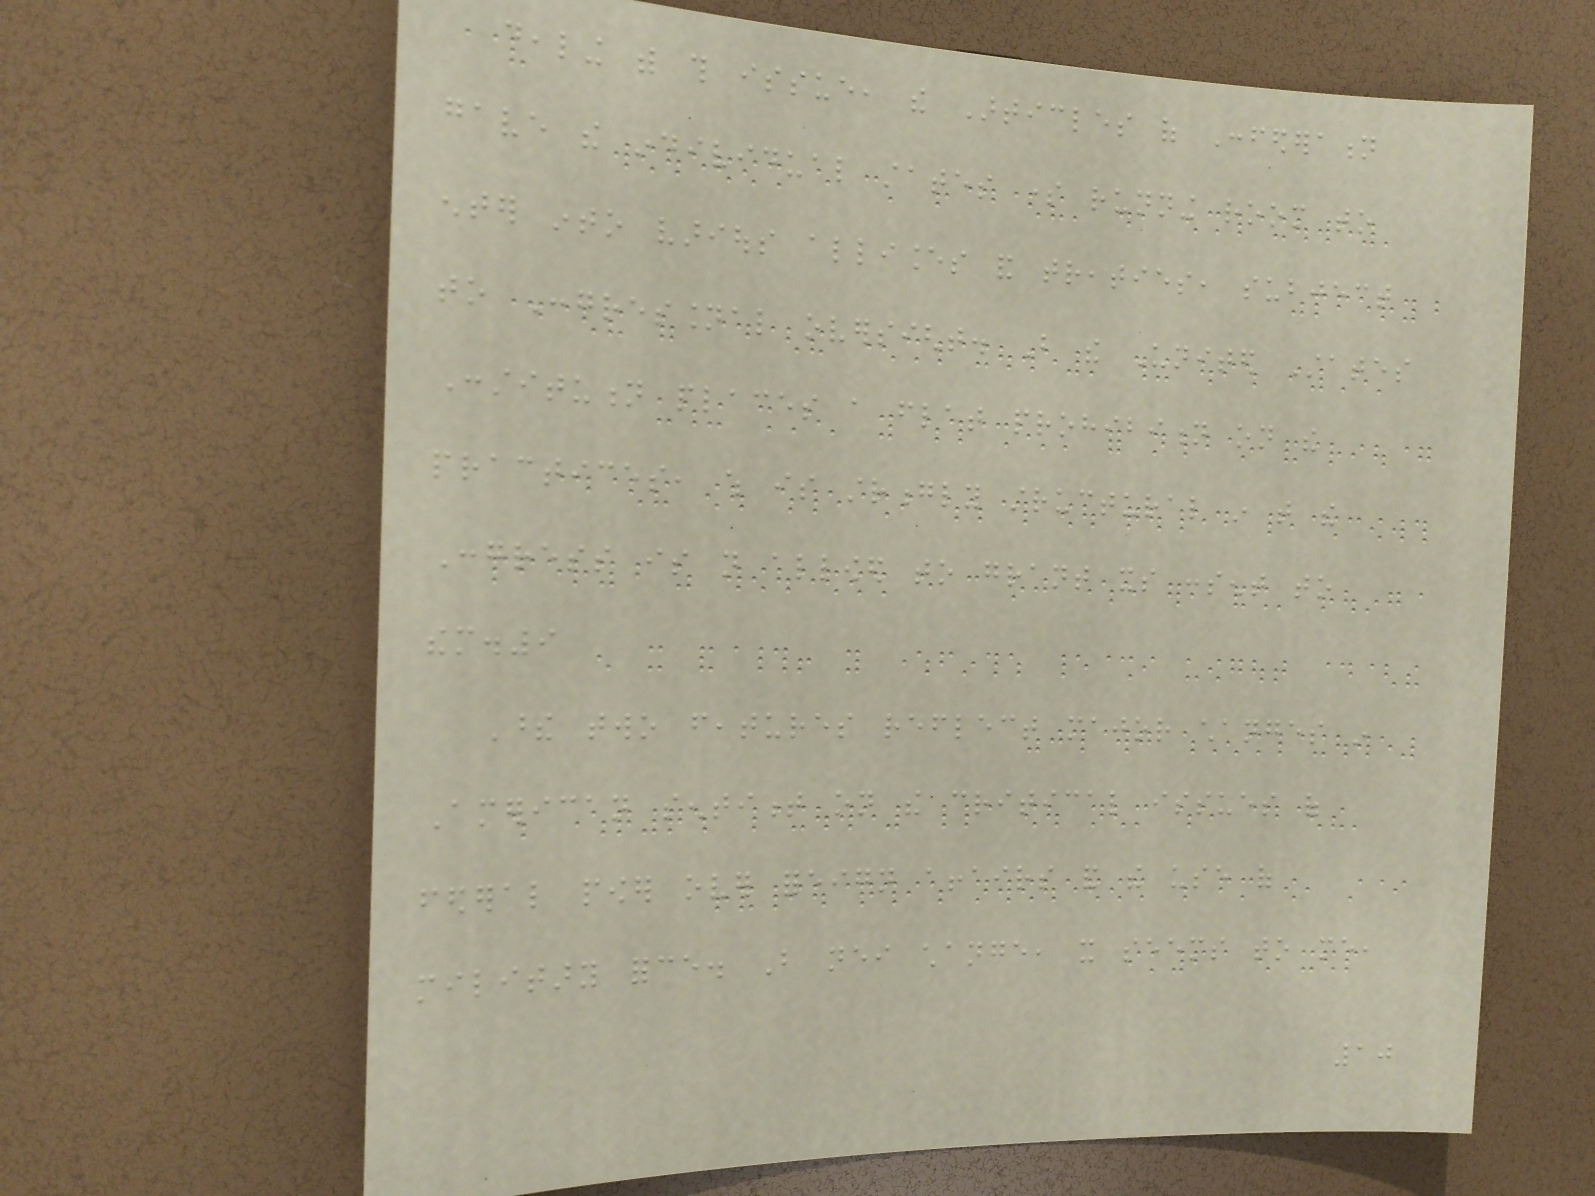dealing with this issue, the Articles of Confederation
gave the individual states some running room to
enter into various alliances and treaties, subject
to Congressional oversight. But the United States
Constitution places a flat prohibition on the
practices, which is strongly structural in that the
Congress is not allowed to grant its consent to
them.9
These two features reflect major changes in
American sentiment on the critical issues of
federal power over foreign affairs and the use of
military force. But neither change, it seems to me,
10
